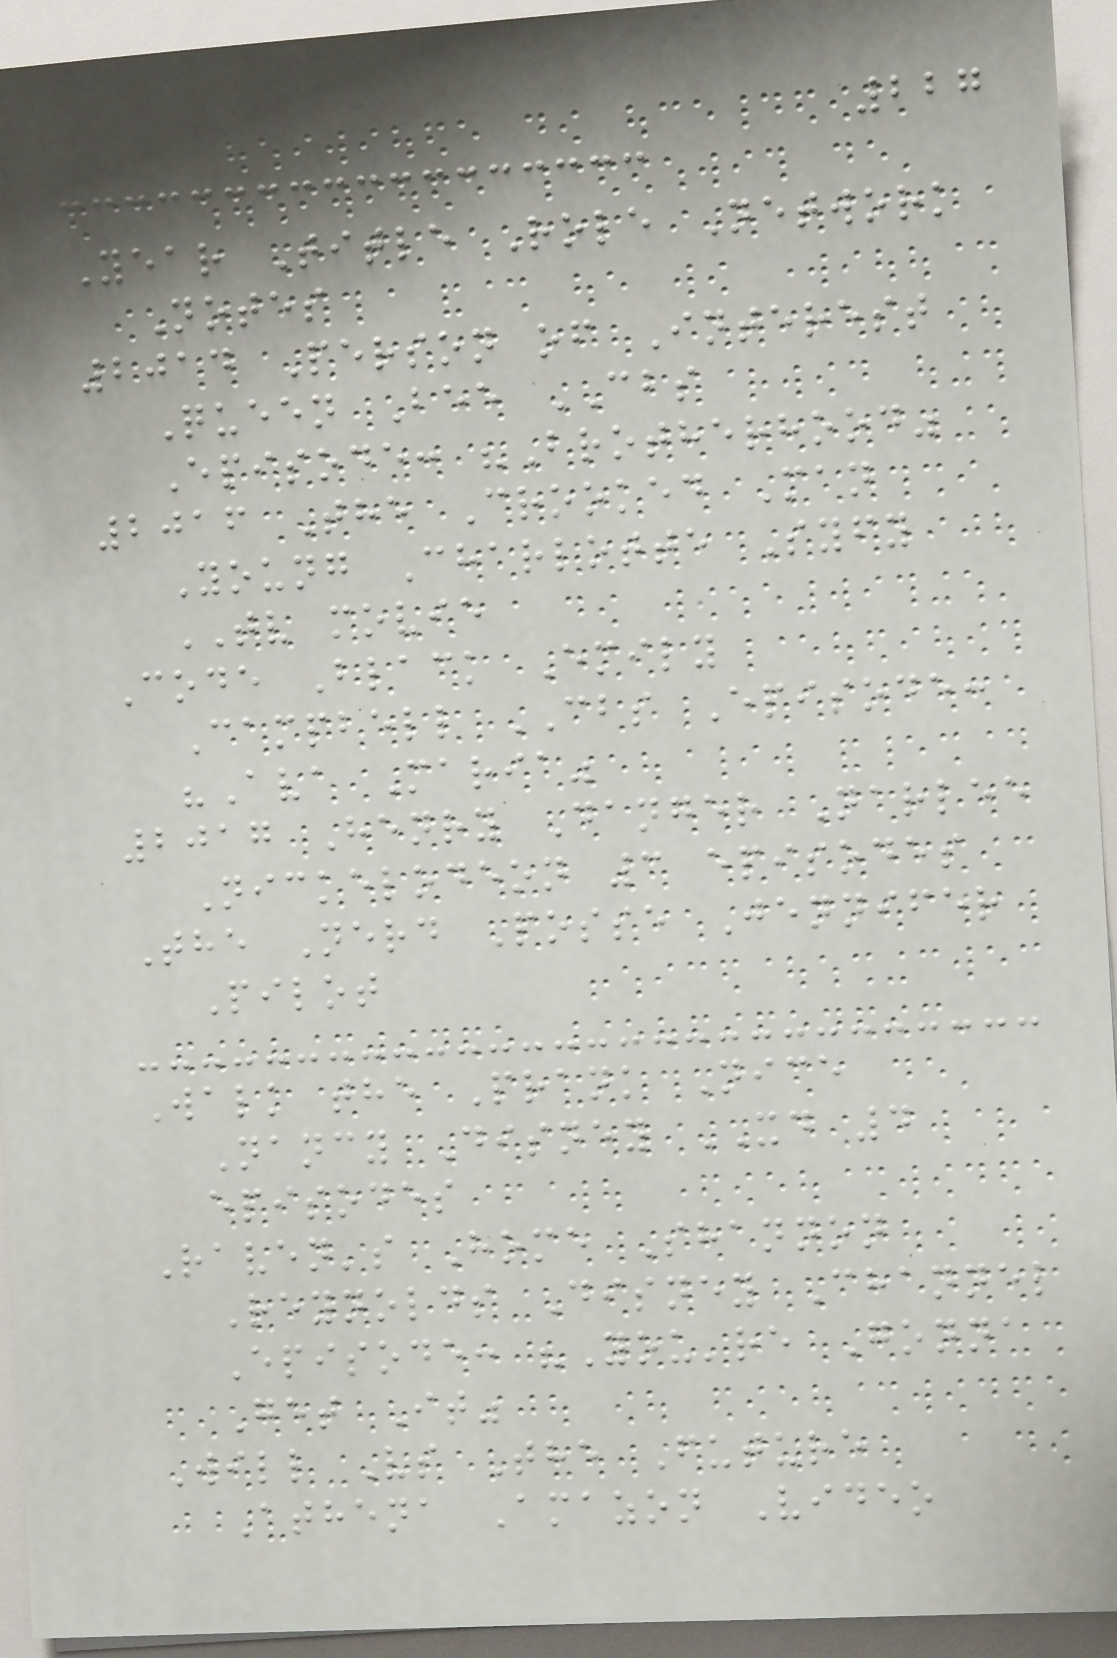227
Year Title Role Network
Notes
2014 Person of Interest
Queen Bee CBS
Episode: "Brotherhood"
2016 The Crooked Man
Young Charlotte Syfy
TV movie
Code Black Emily
Campbell CBS Episode:
"Ava Maria"
2017 Henry Danger Narlee
Nickelodeon 3 episodes
The Nerd Posse Jennifer
Pilot
Walk the Prank Nice
Nancy Disney XD 4
episodes
Raven's Home Shannon
Reynolds Disney Channel
Episode: "You're Gonna
Get It"
Will Vs The Future
Athena Amazon Video
